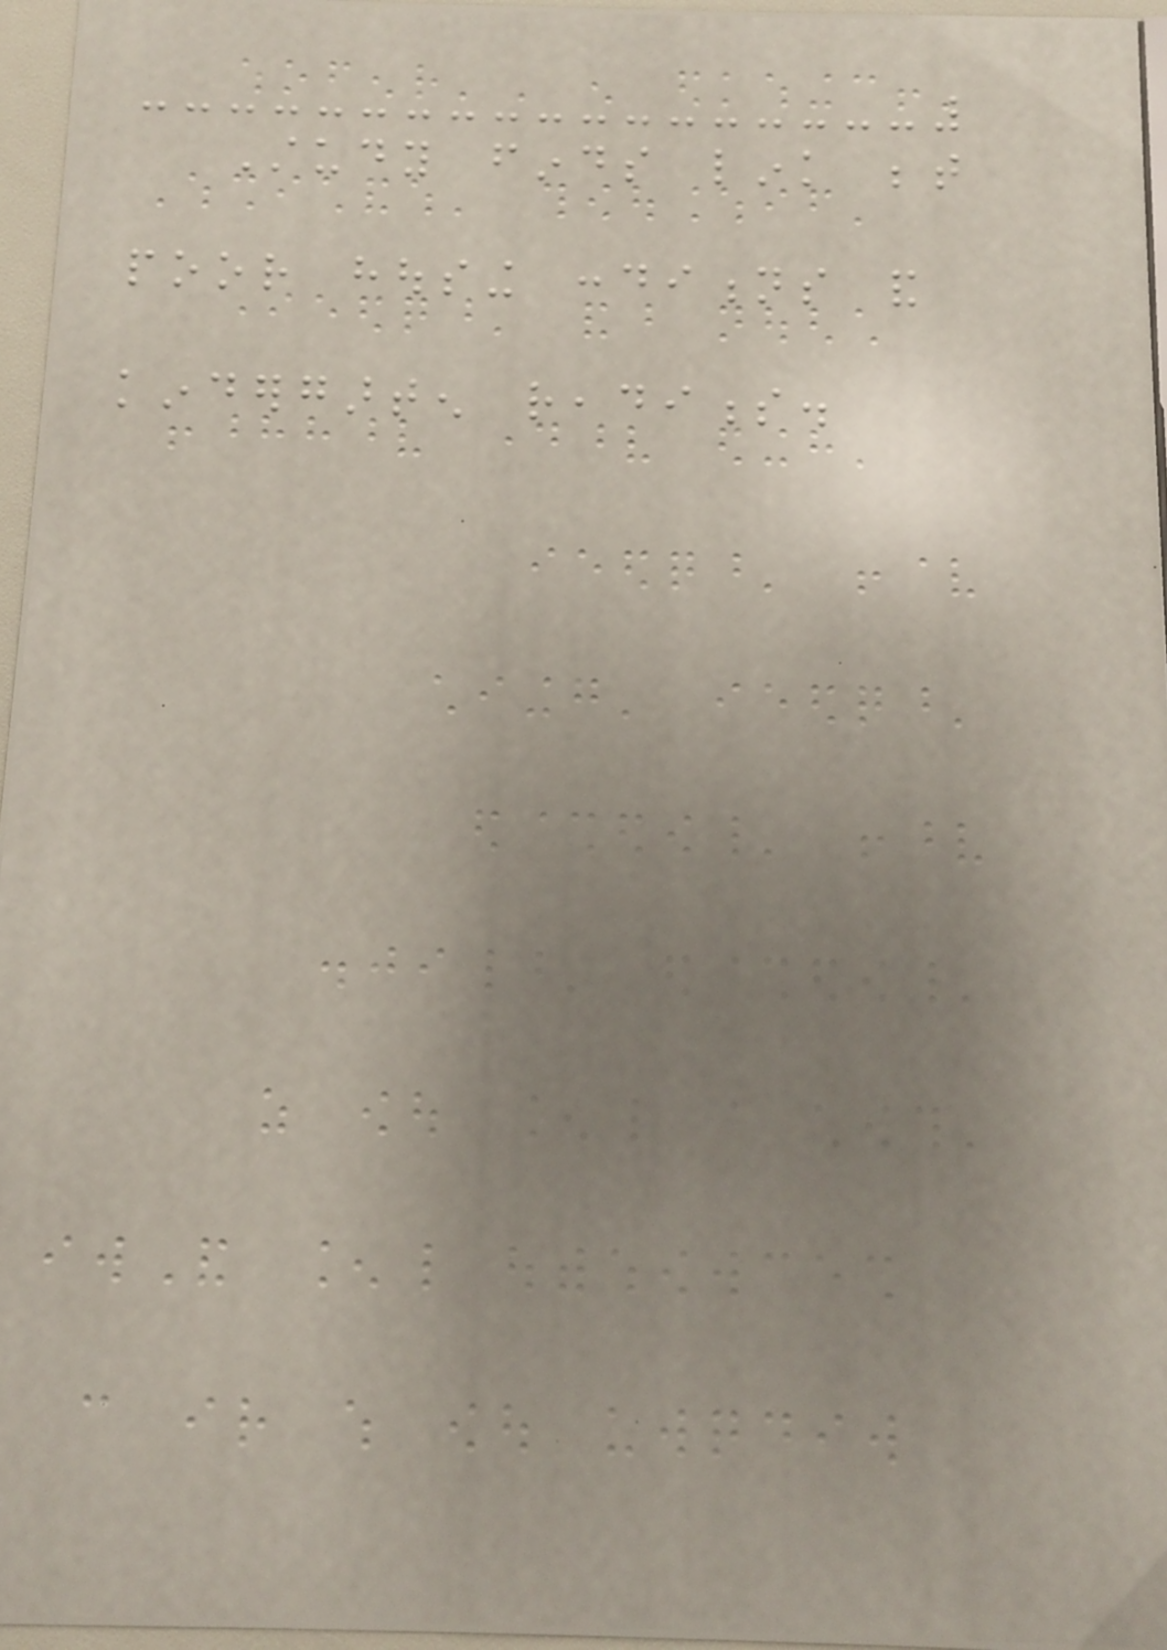Study finds link between
poor housing conditions and
kindergarten readiness.
